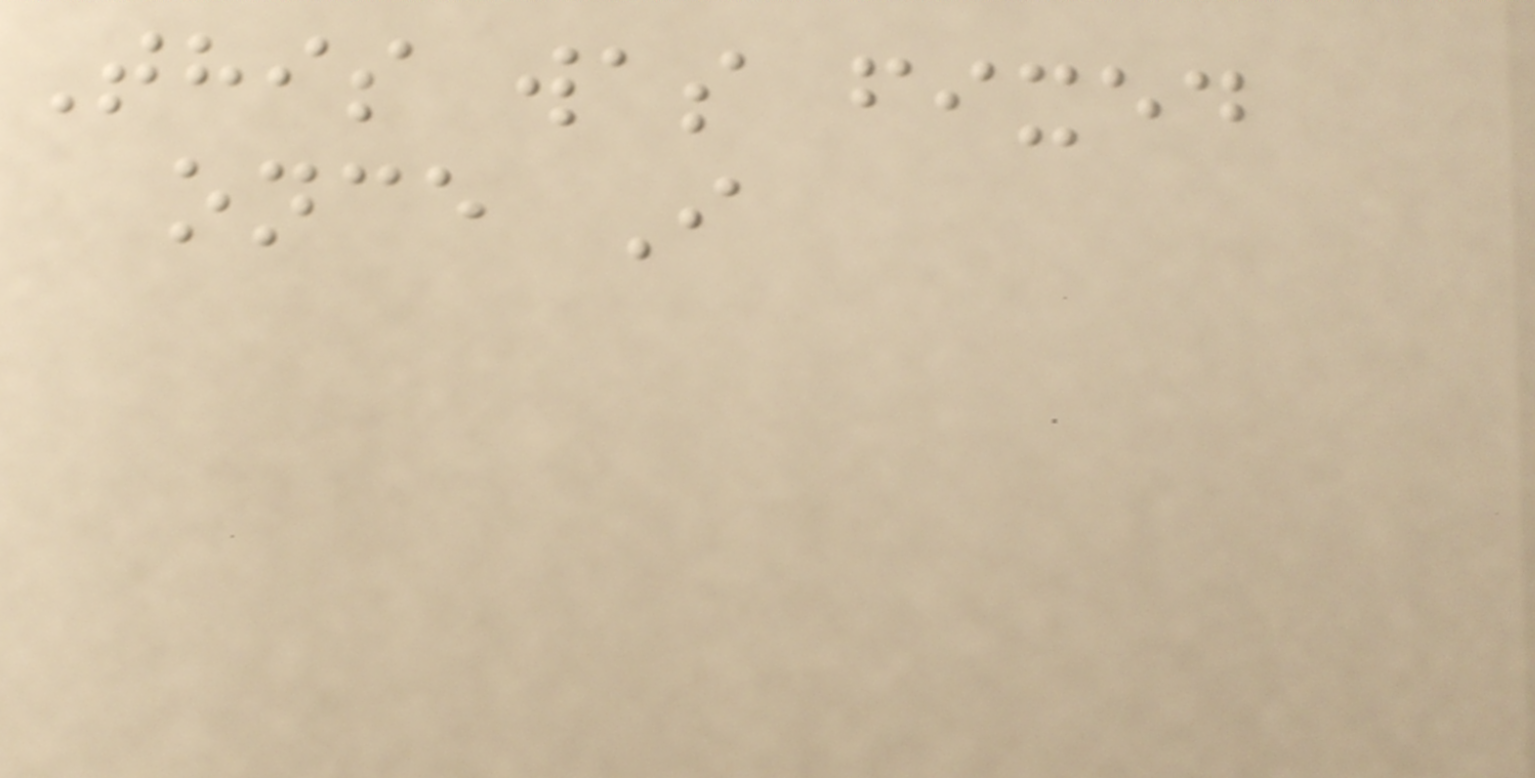This was fixed
once I
